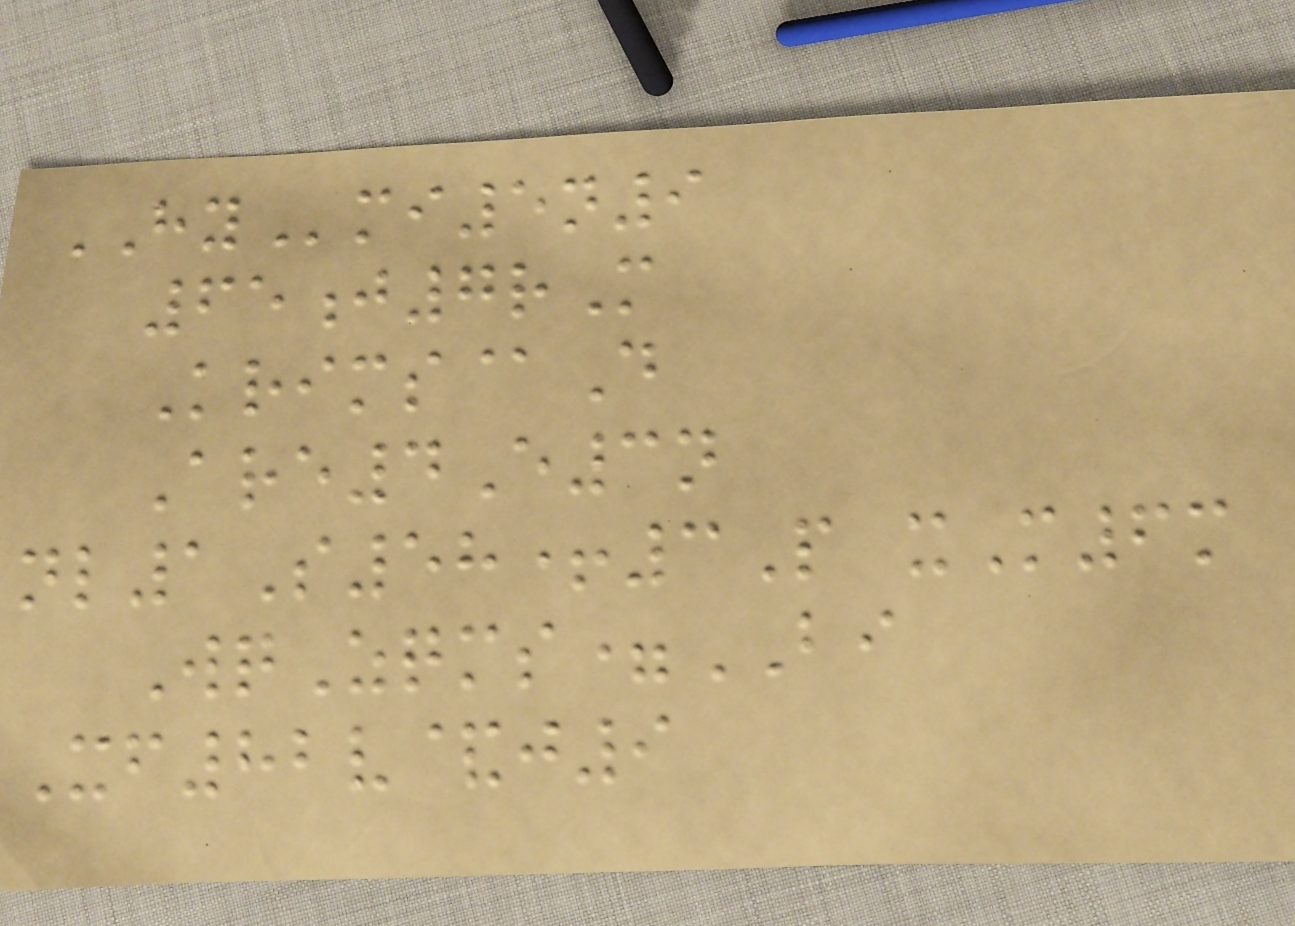HYmi5n9
65j7rM
Krims@D
Are4E3n
nl1S58+3P xM6m
WqZqms=BI
Xf82v&j9
